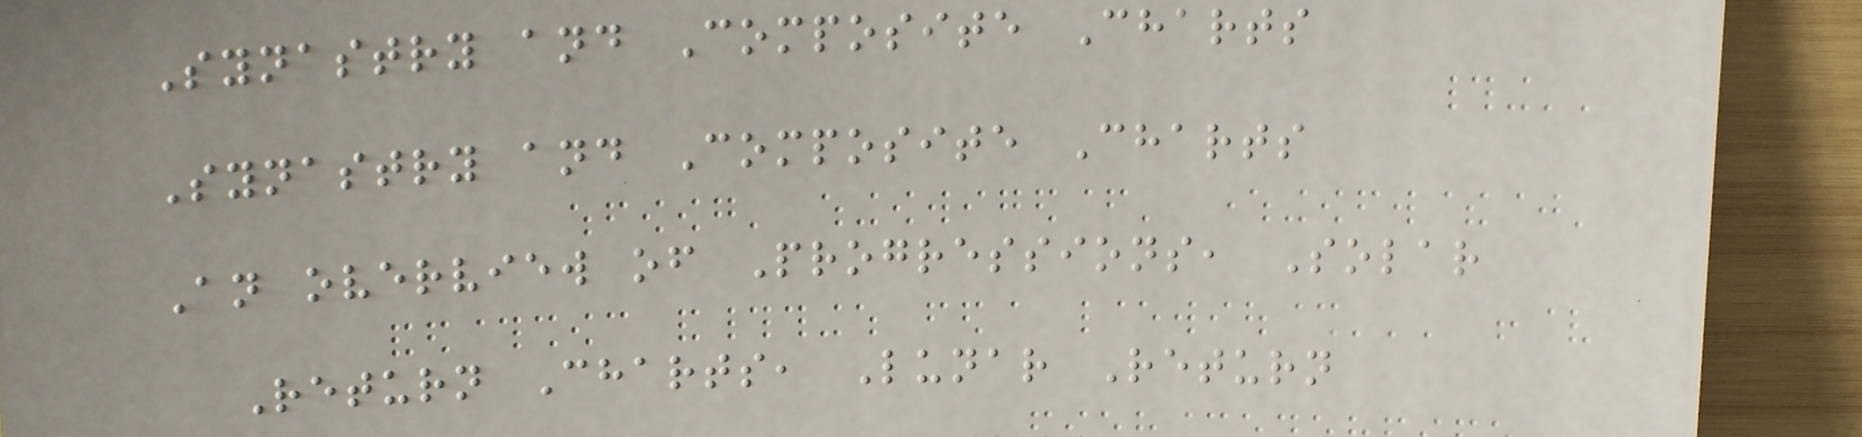Synastry and Composite Charts
Synastry and Composite Charts
An overview of Progressions, Solar
Return Charts, Lunar Return
